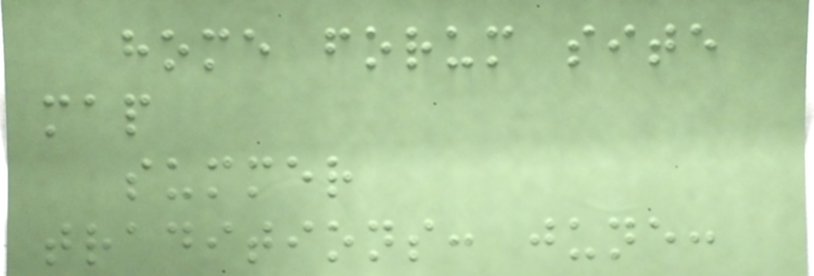home forum site
map
summer
traditions: june:
